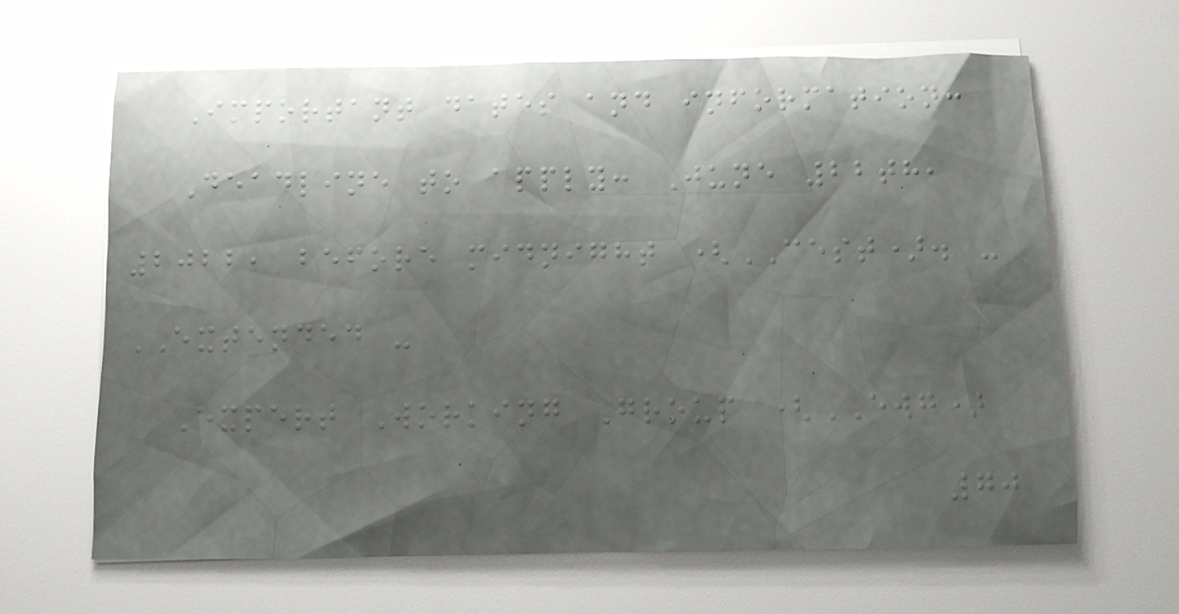Important dates and information:
Deadline to apply: June 22th,
2022, before midnight (CEST). -
EXTENDED -
Expert Working Group (EWG)
70
